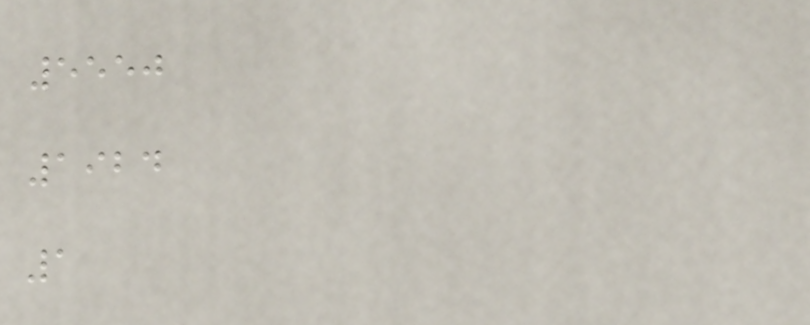5550
1924
1
